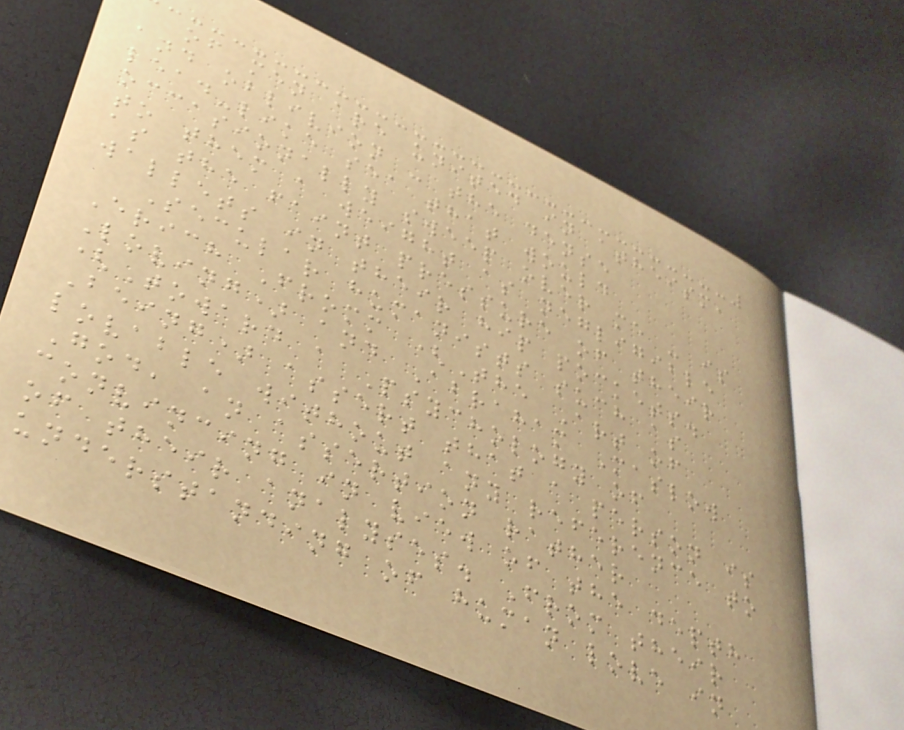of men are united in atheism,
and oblivion - the dense
lead-like sea that would
occasionally sweep over me - is
to them a weight as negligible
as the faint pressure of their
wallets in their hip pockets.
Secular humanists such as
Erich Fromm (The Art of
Loving) and Abraham Maslow
(Toward a Psychology of
Being) assert that a person is
lovable without any reference to
God, an assertion rather
convincing in view of the depth
of their analyses. From their
understanding of human love in
